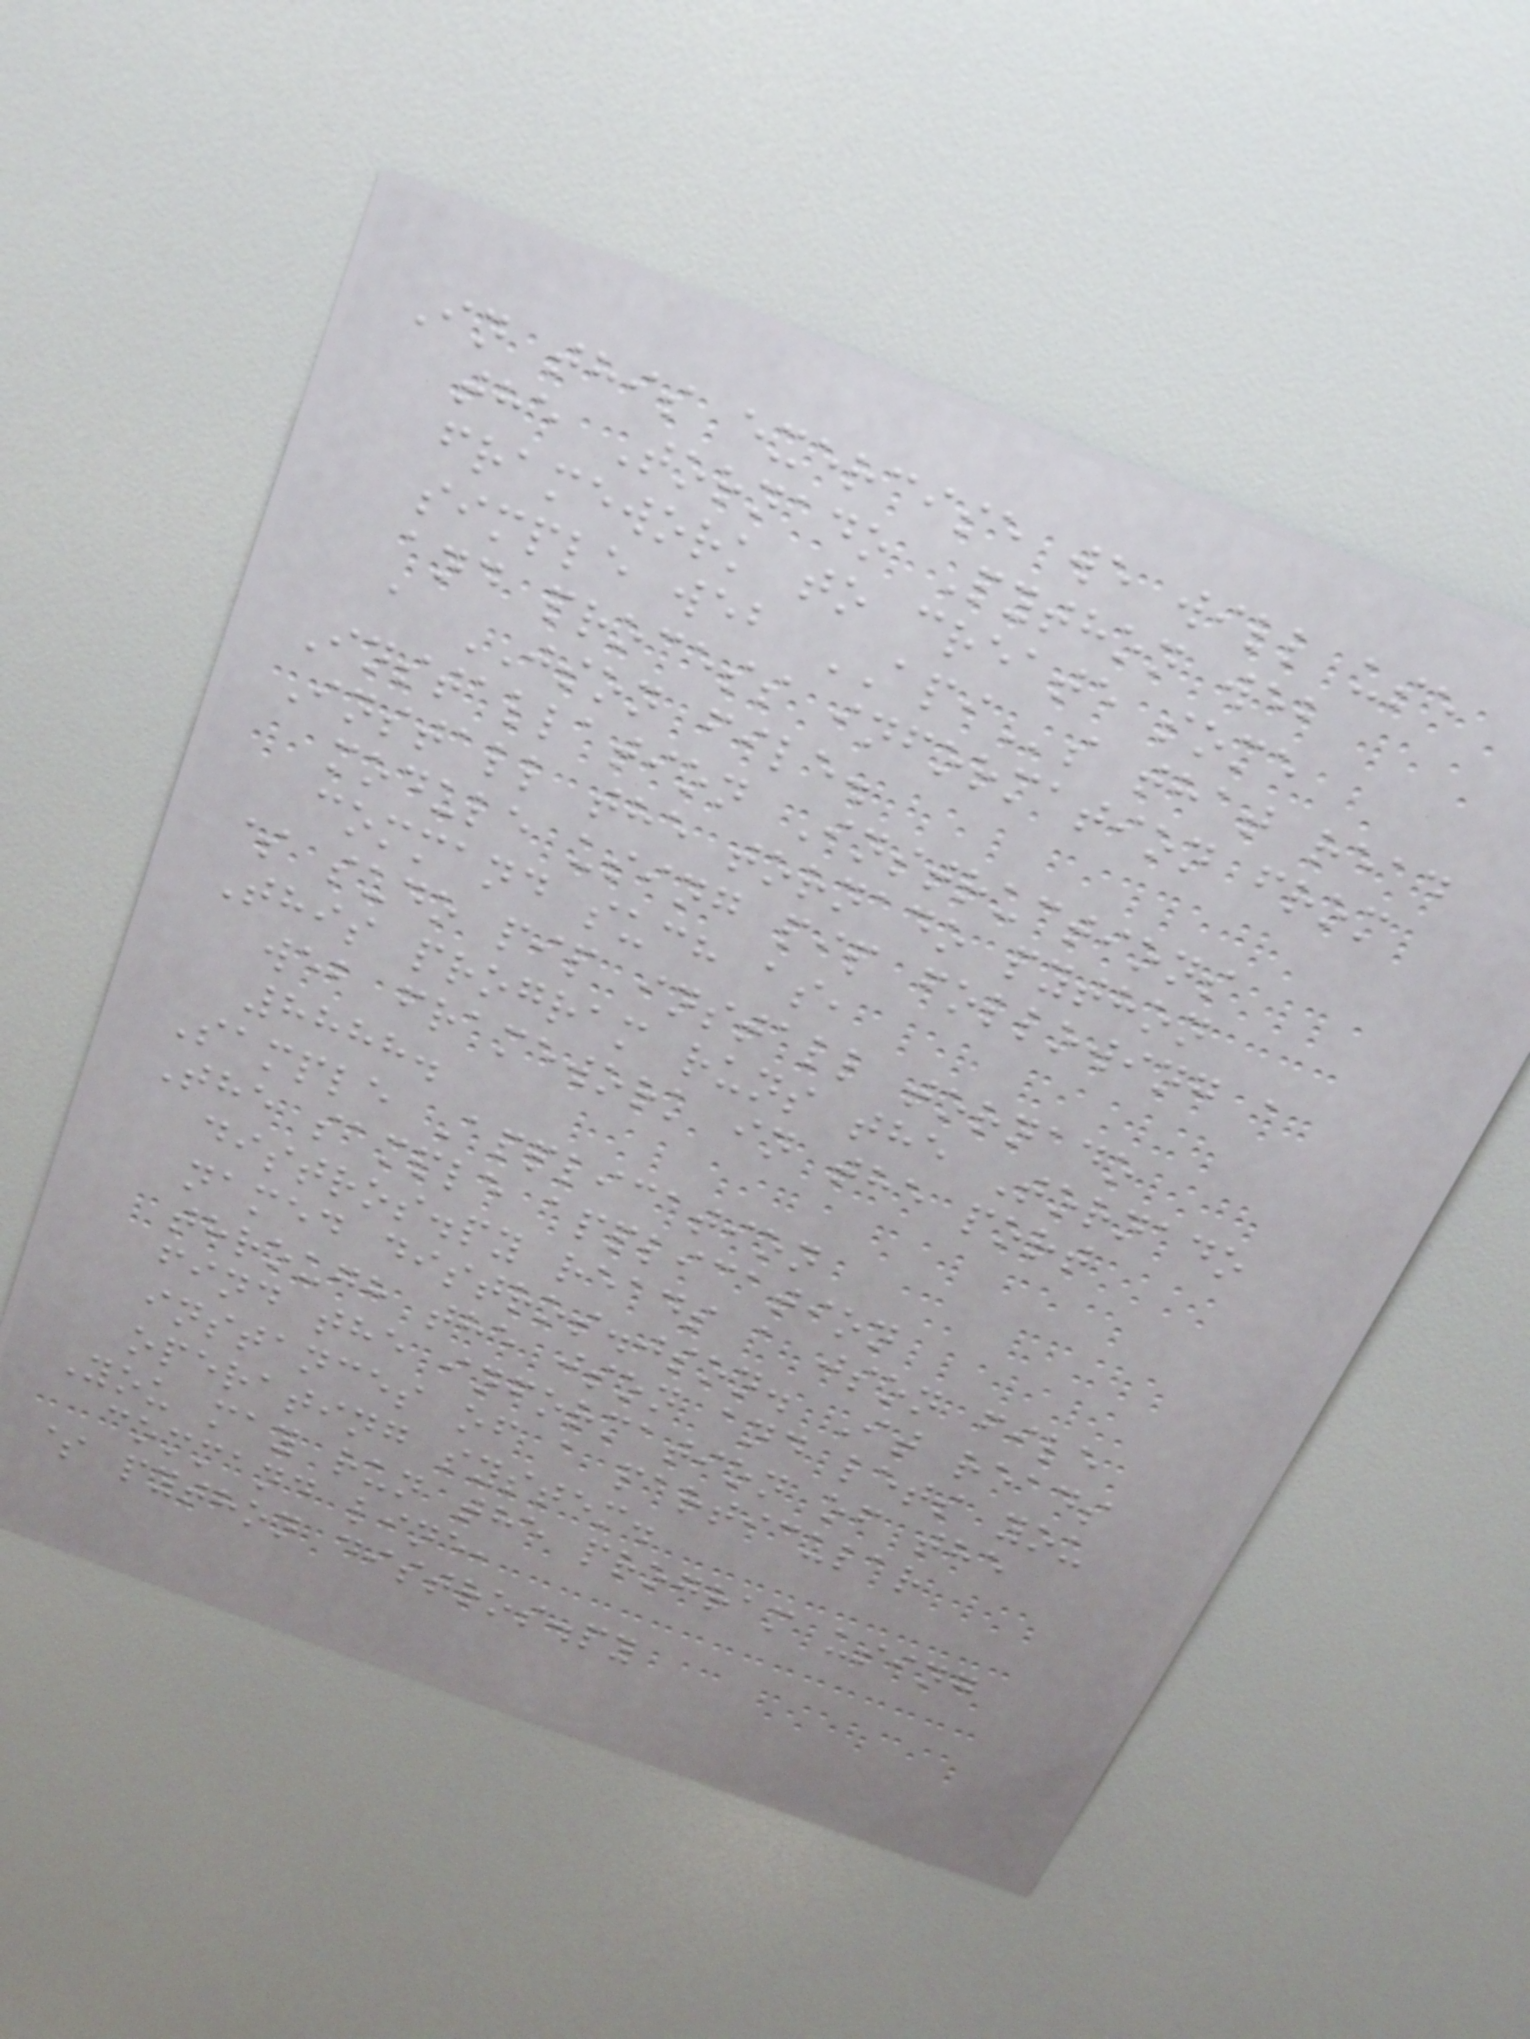In this exercise we will use
the Tornado Python web
framework to create some
simple web APIs that read
and process information from
a JSON file.
Installation Instructions
Install the tornado python
module using pip following a
command such as,
$ sudo pip install tornado
This program runs the Tornado
web framework in the port
8888.
Sample Application
The sample application
distros.py reads a json file
named distros.json. It reads
through the json and lets you
find the information of the
instances of a particular
operating system.
You may run the program using
command line,
$ python distros.py
